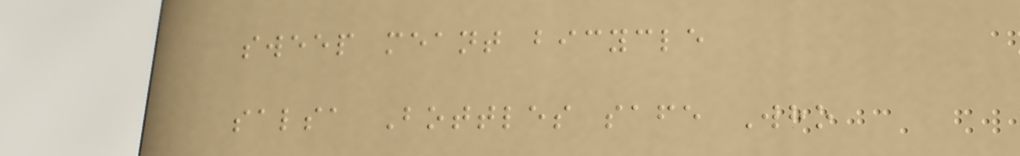sweep meant bicycle
salsa Bottles safe Who
